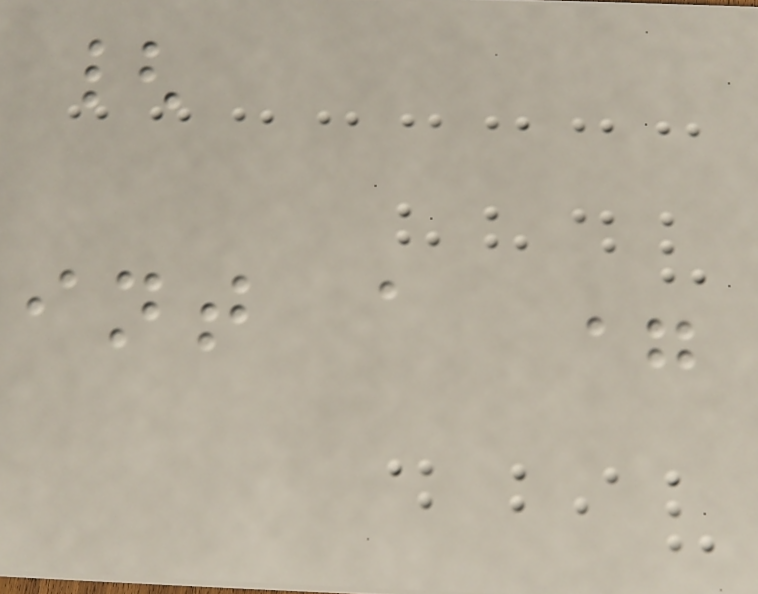{
int a =
